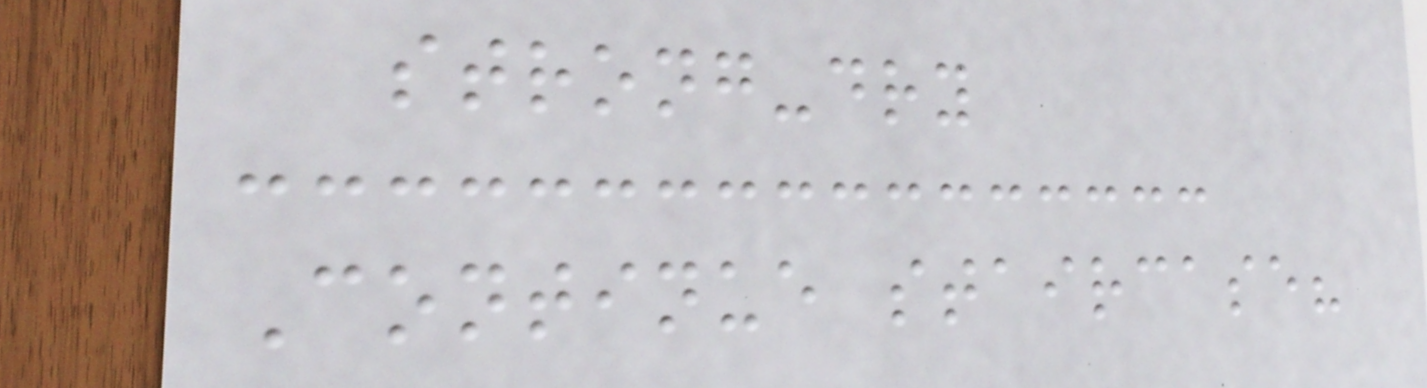strong-dry
Continue staircase?
